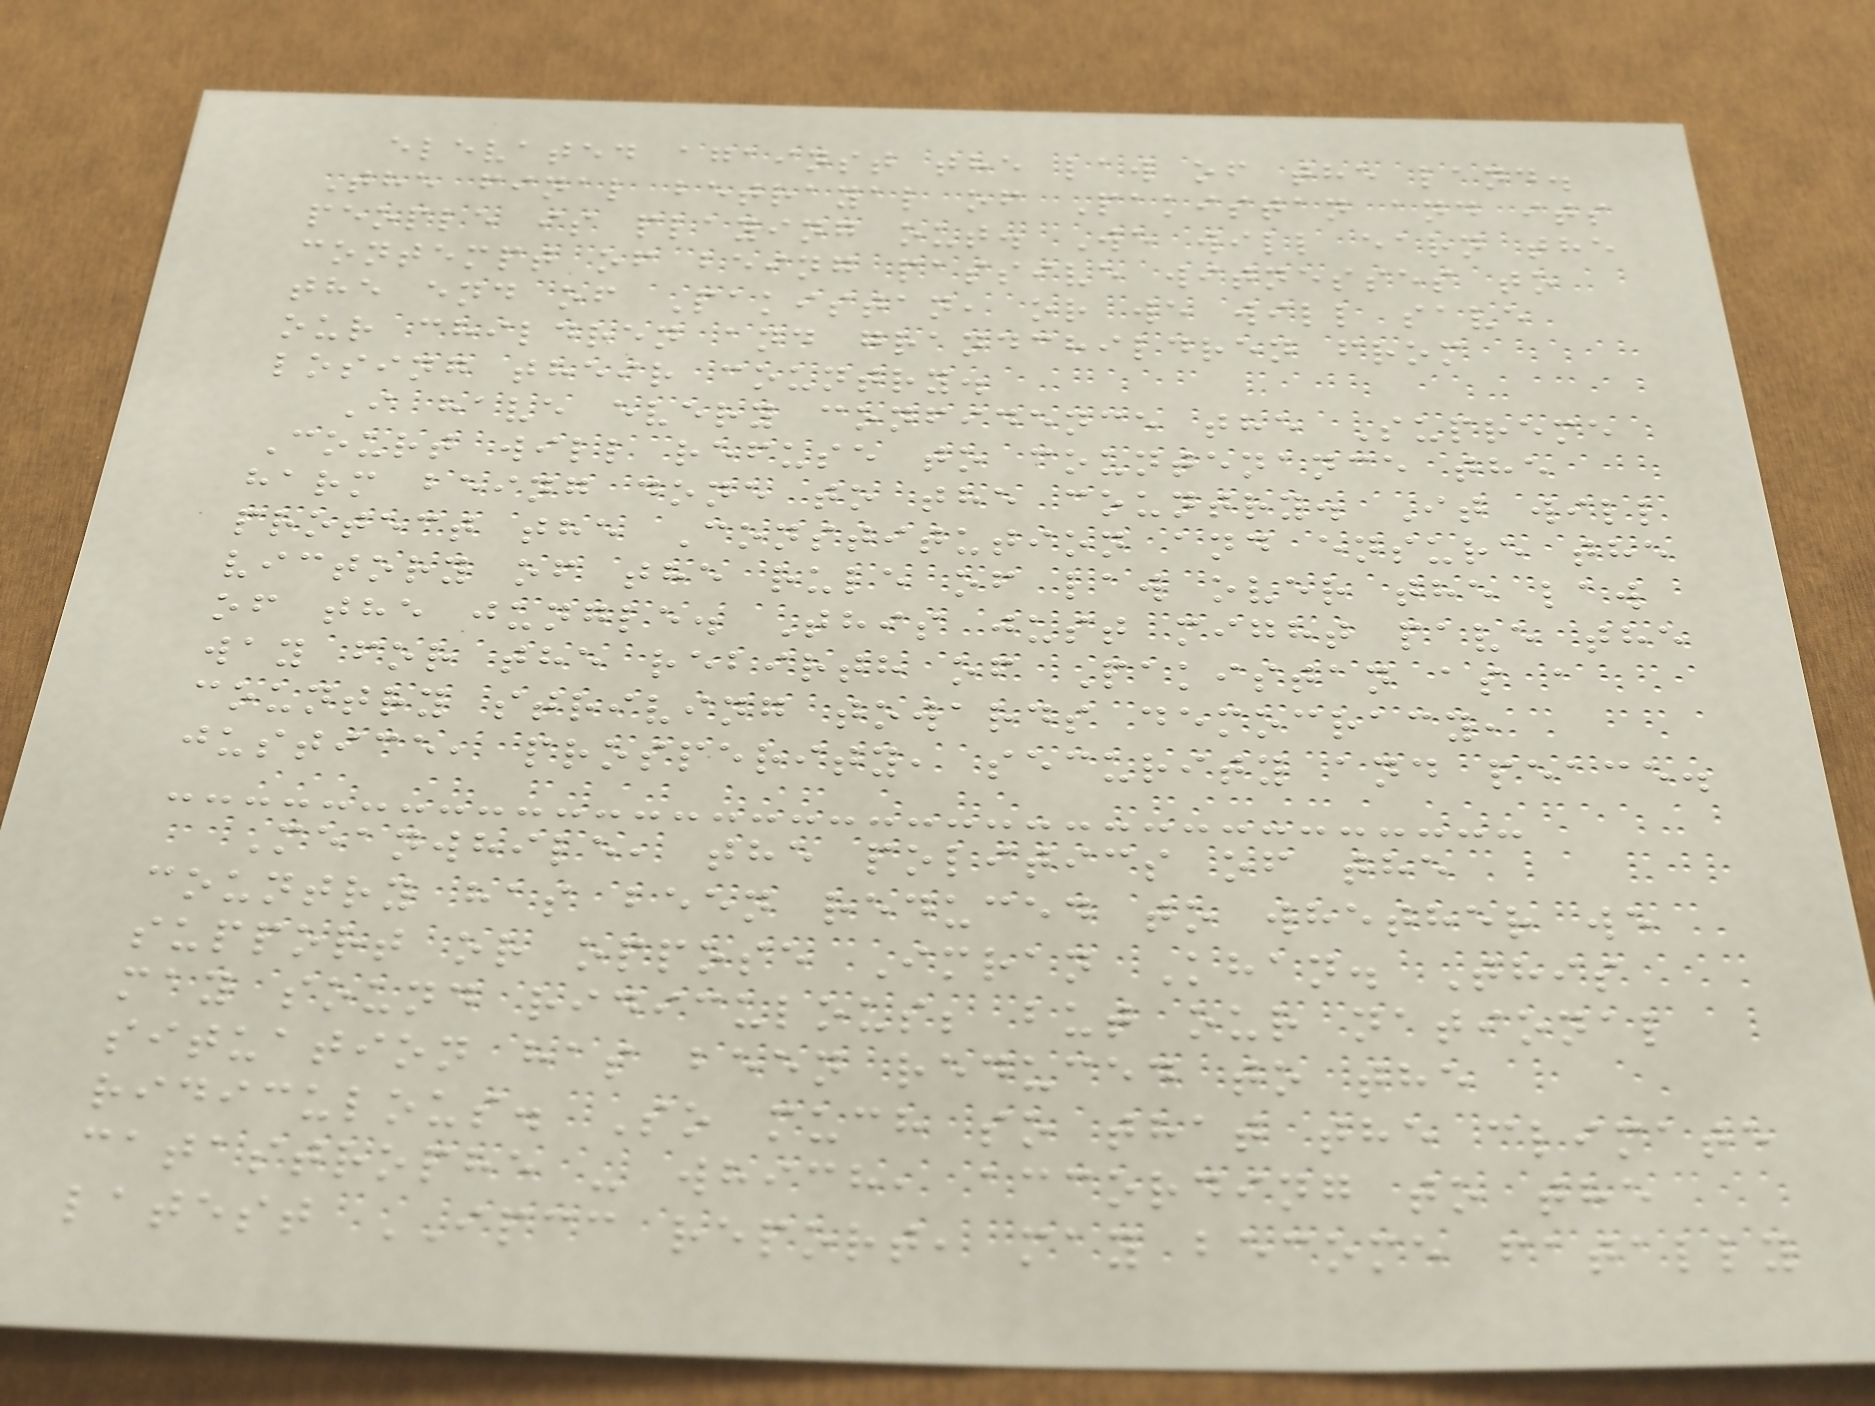elevated against the law of the land.
The final betrayal of Pakistan and its
people is playing out. We will earn the
contempt of being passive witnesses to
the end of Pakistan, or we will save
our children and grandchildren from
losing their country.
I have every confidence the Supreme
Court will refuse to countenance the
harm being done to the country. It will
protect the Constitution and ensure the
victory of the rule of law over the law
of the jungle. This just might pave the
way for the rebirth of Pakistan as a
country striving towards democracy,
justice, prosperity, security and peace.
Meanwhile, the politics of the
country has been reduced to whether we
support or oppose Imran Khan. This
may sound ridiculous; but our national
situation has been reduced to the
ridiculous. So much so that the climate
catastrophe - which, according to the
latest IPCC report, may become fatally
